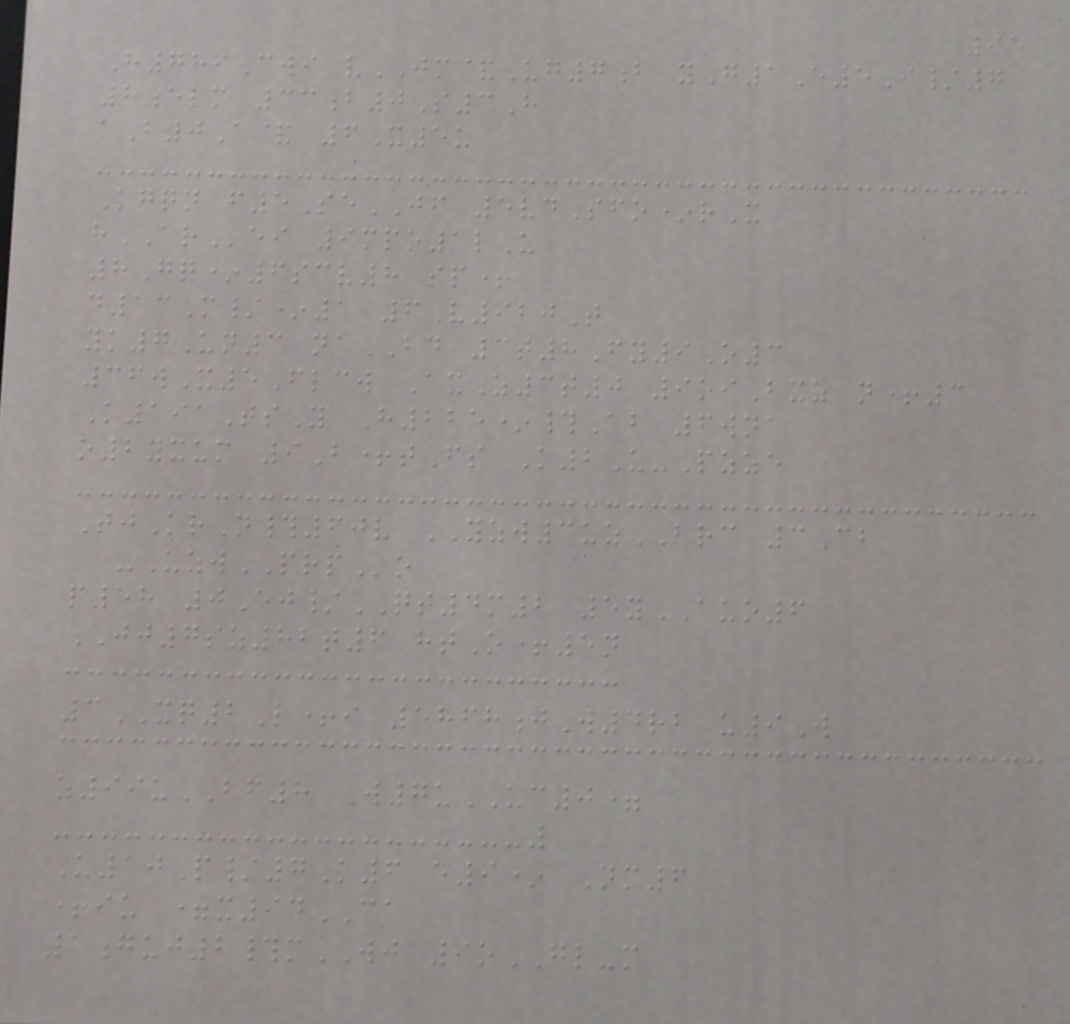95
H789Cwi vJM&Ug7b yG1E5I/7
8elm 33b0S3H
aB0A& 6X5u
Kgqn f5SeJF 5vdSfo*rX
hARei 9mpo1lU
8Gq*6scv8 sp+
d13M/*1 6V920T
yk7Un3 naBD 3t8Fy9O3
36wX5Flcw AxZ3t0 9oiBxz n+3
K191TsY H225*#Ab 6wna
o2yxum 9B+tFs K2U-Pzze
TjKrN#60v YZW3uzBRC 3Cb
-UzwPRPo
p58 0Ej/QT4m2 5yAUO6
JJ7sz82t6 htO+5n
3XQ2L+i 5868jW4rb u9W
z99uBF8 W7uUC0=
U10P/7K6 e9* Nm6
+iu =x94CA
1guj2#mWJ 9oGL-m
